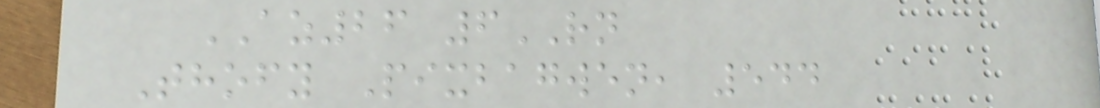AZ26 6RN
Thofy Pixbagwen, 544
